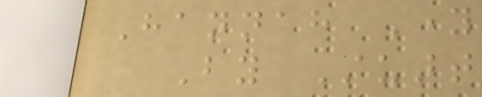Hannah Young
By Stuart
